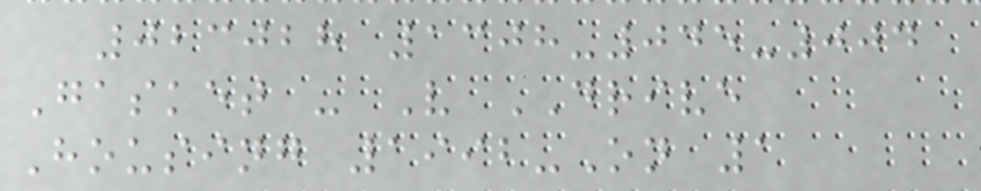023028 1308-045-004
Gasket - V DRIVE
Housing 1992-On 1
